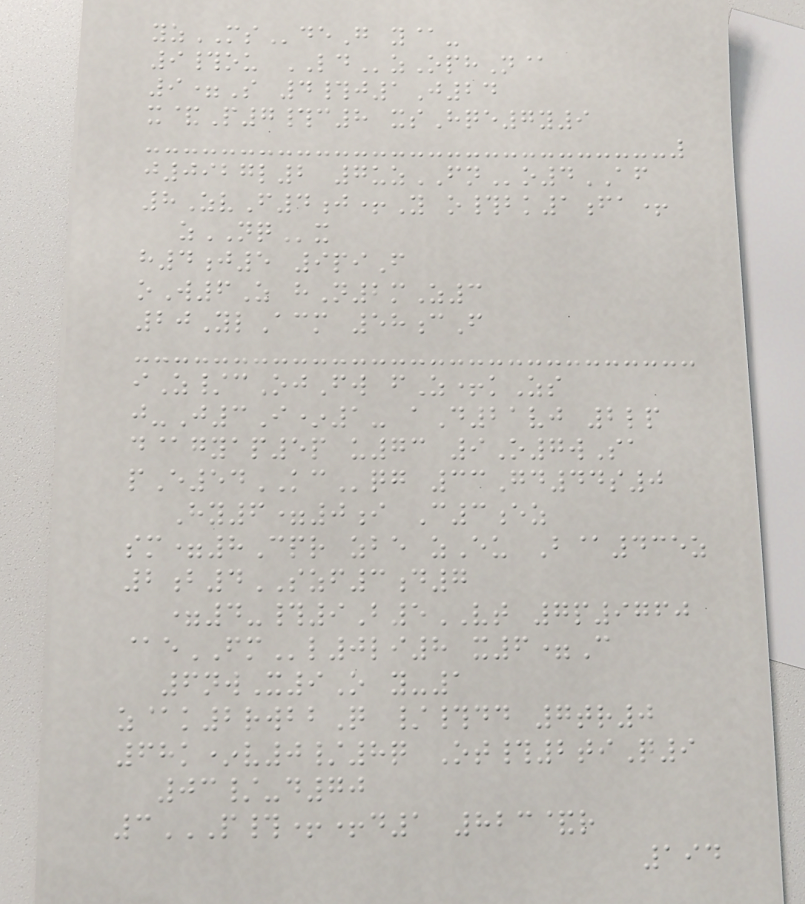yzMSdeG y@-
9#ou LDzOphN@
9=S 4#j1J24
x&P7#c8 xsHqe7y9
j0927l2 7uzFNo4AF
8ZvF4j+Y o#bk1fa+
zNQx
h4j5 9piF
oW6Z hN2mZ3
20YlAcm 58cF
iZ/cOjFw fZ+kZs
j-J3I*1- aD21vj 2lp
d@gyap5p u73 9O7wSa
pE54KCqg 33Gd44s0
Hy6=0i C3ez
sm=8Cpr zbe zEu B@435z
2b4SZF3d7
=4-#9B5VT 7p9760
@eFMl0li8 x6=C
6nwX9O y-1
z@k2rwbbQ /#dd 7tr0
68k*v0/8q Ot#2tiQ9
03/-d70
3P#++D1 823&R
194
